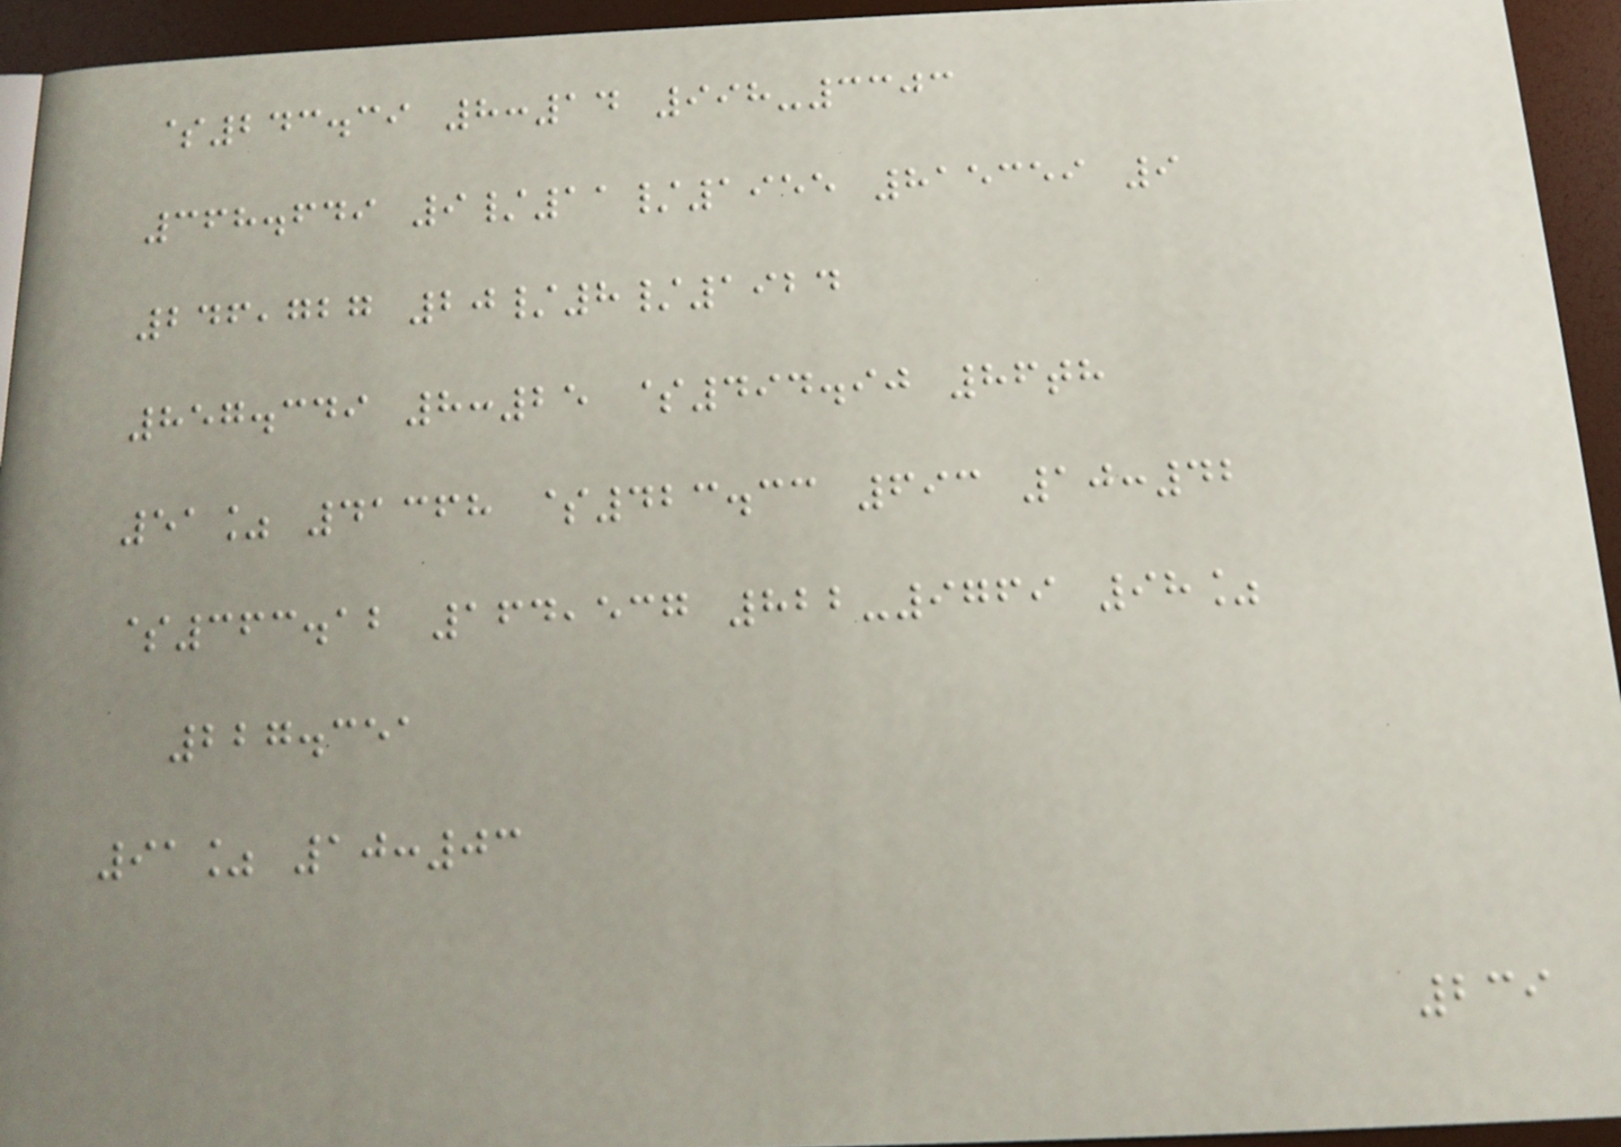$243.39 8:14 998-3303
368.649 9/11/1955 815359 9
246,727 20/8/1924
857.349 8:25 $494.90 86th
51% 41368 $423.33 693 10:42
$363.12 164,537 822-9769 98%
227.351
91% 10:03
239
